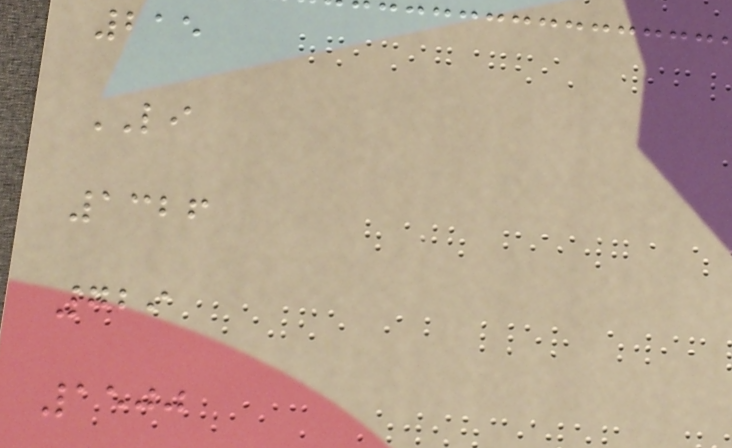215
LI
1326
729
1500
